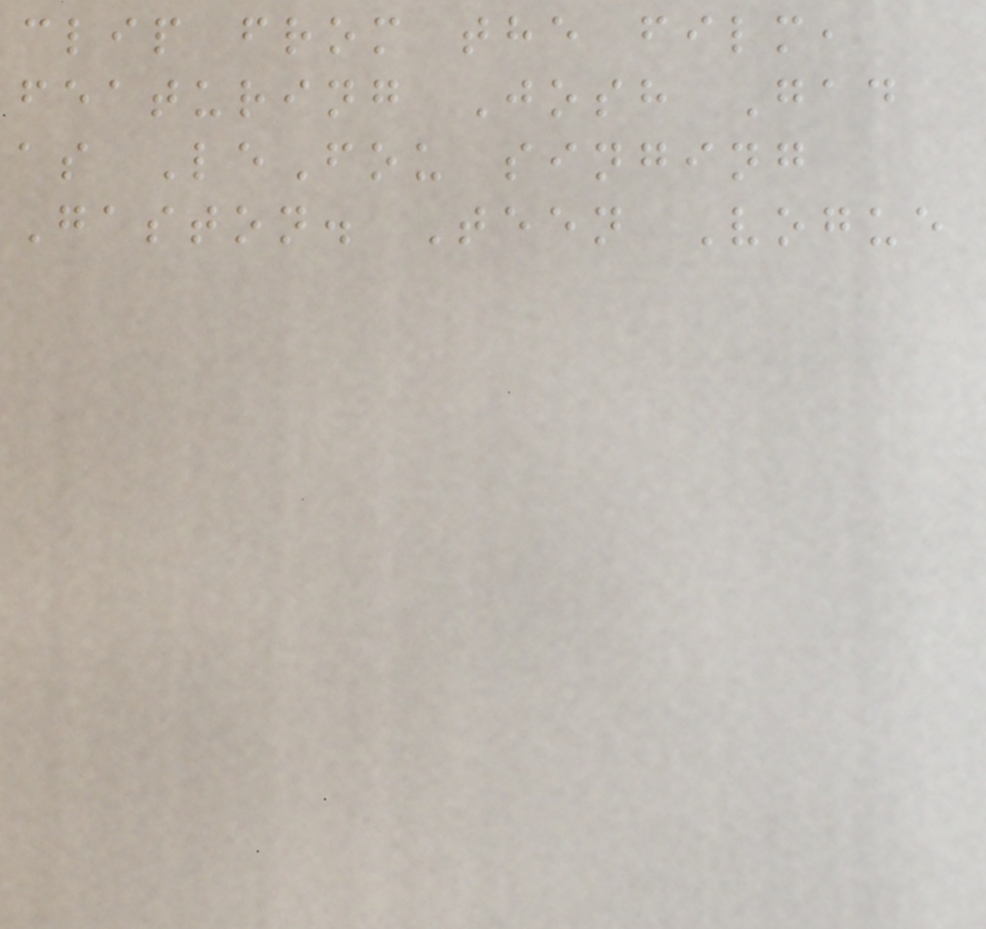clip from the film,
featuring Josh Gad
as LeFou singing
Gaston. Teen Vogue
